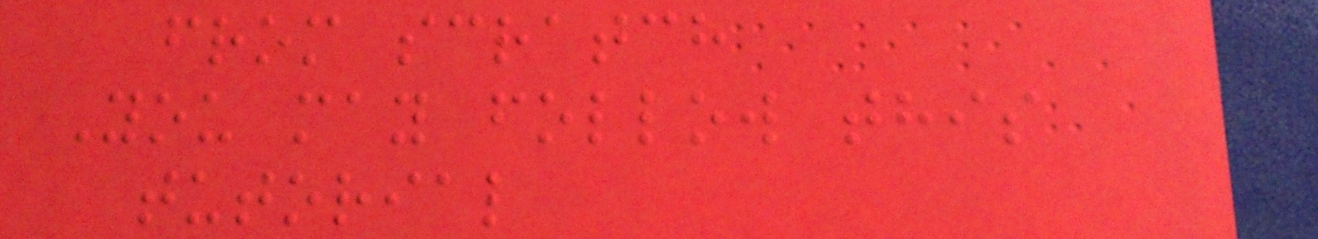from scratch
You may follow this
tutorial
